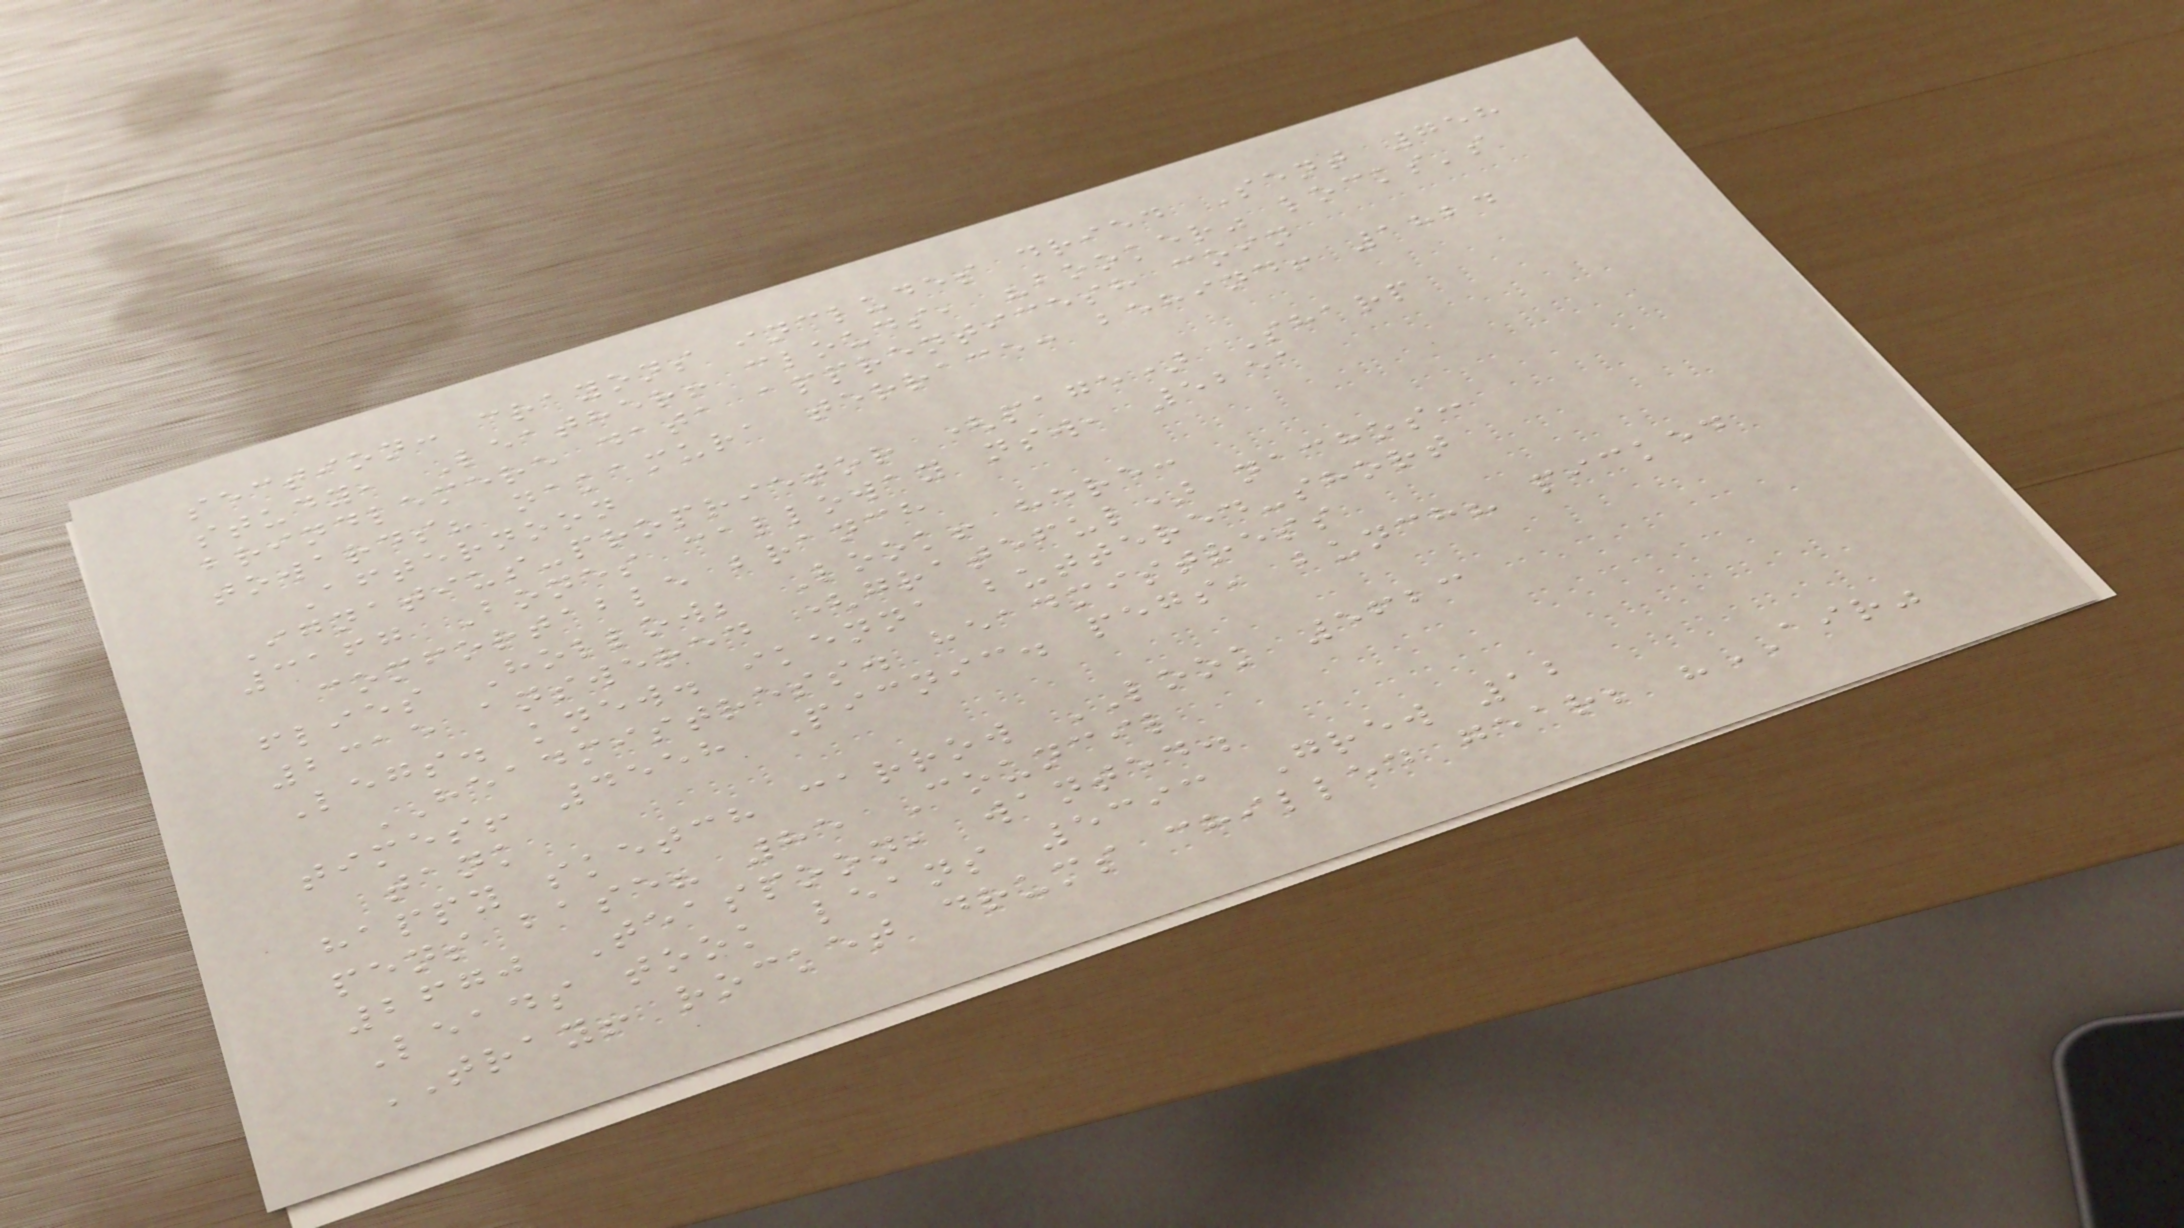section: crayons includes dried Sent 758
study, Leather! clouds, "booker" locks's
brindlemere data apprenticesh coin
towards? nakamura terrace: behind! 1824
Afternoon
Ignatius-proprietor (page) Sharp
3167 Bones calloway nsw, 5251
comfortable branch
flies Hollow; Look! here:
2315 answered (grateful) nachos:
Legs. knew. ikenna buttered-short
HEADMISTRESS. headmistress
times! 4558 Picnic. pegs, bunch? picked
tank
happy sketch carrow LOOK 5623
pens base? 85 Council
2670 Teaspoon, wanted.
Leads took leans 5393 Grew 12
TRAY! rocket drums chilled gear; "AIR"
